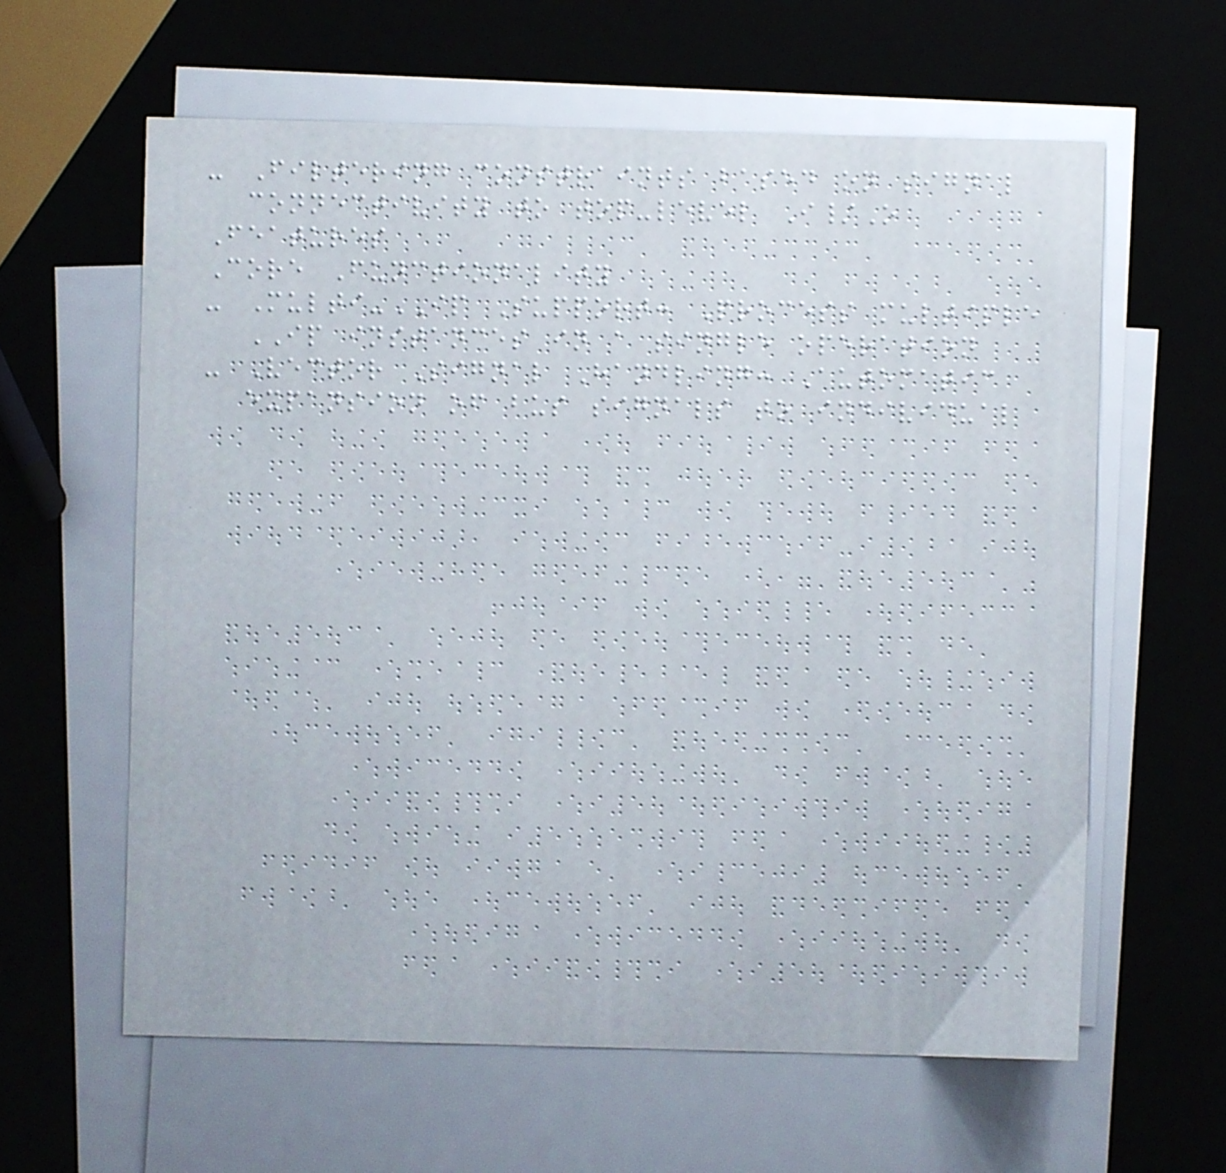- Filtering constraints based on signal
connectivity to top-level I/O
Features
Core Functionality
- Multi-IP Support: Process multiple
IP instances in a single operation
- Vector Signal Handling: Automatic
expansion of bus signals to individual
